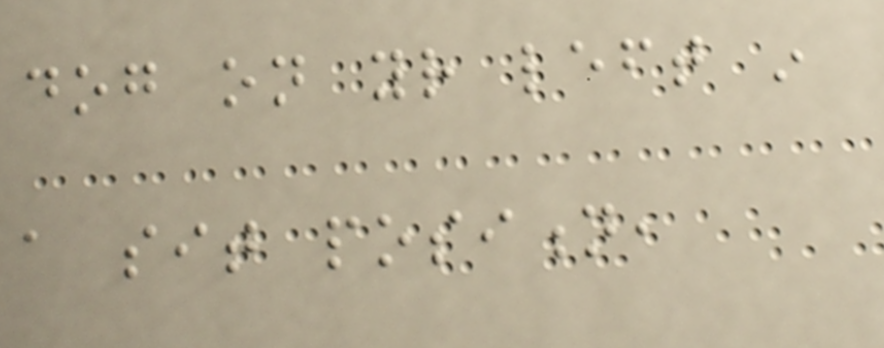dog on your left in
a sit position,
